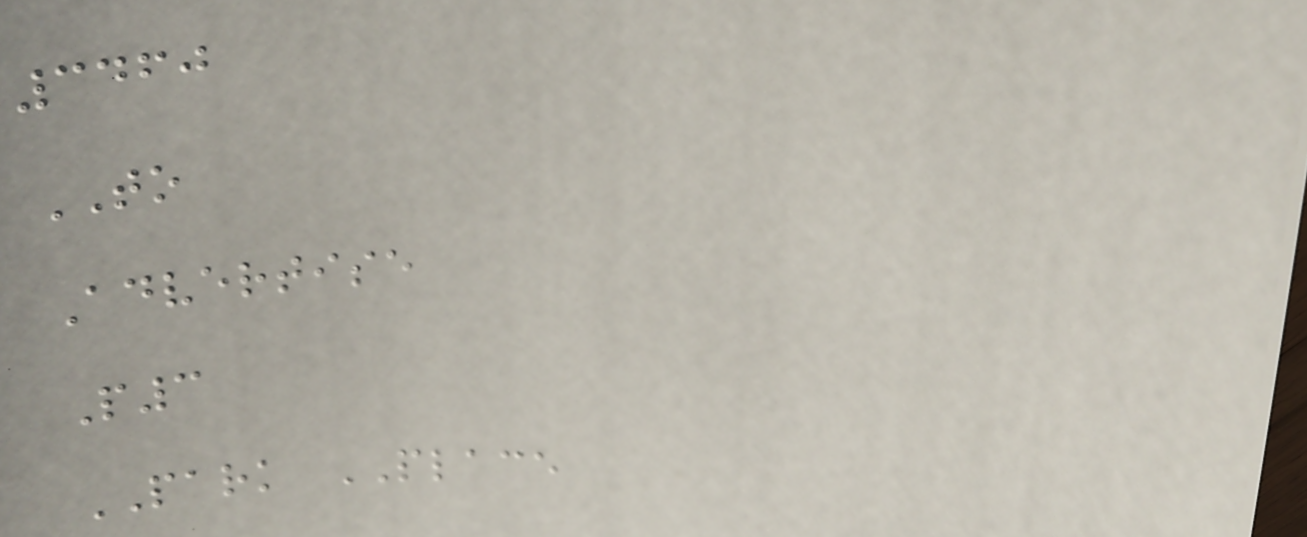3460
TO
Advertise
P3
PARK PLACE
